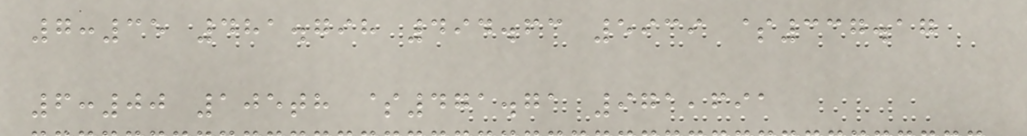7:35 481.798 494.63 5939 $337.17
6:00 105th $471.71 971,691
